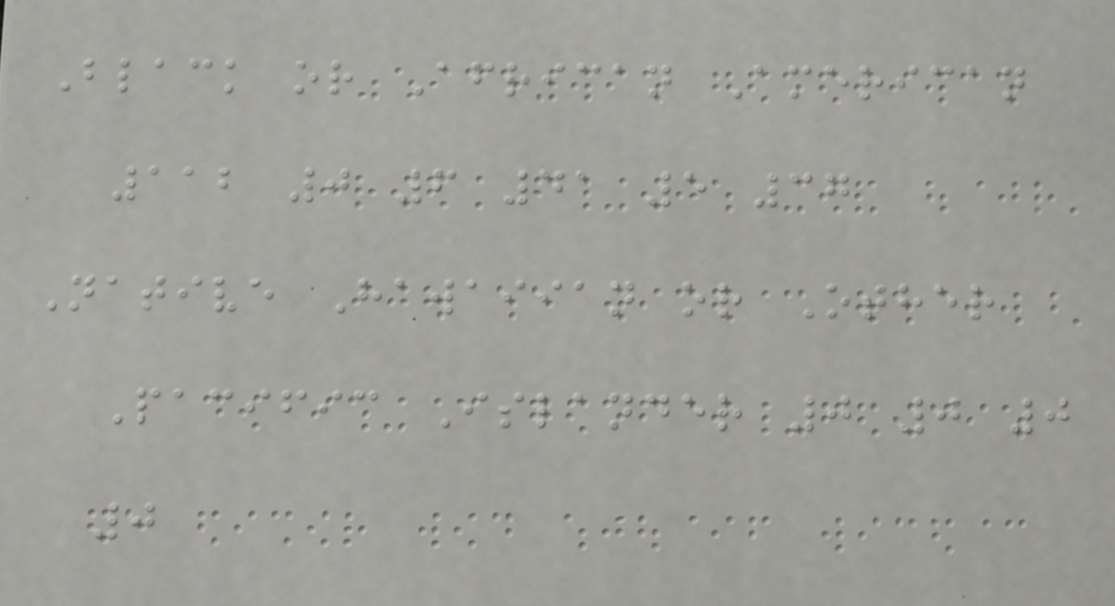Black or African American
112 0 6 41 5 37
Native Hawaiian or Other
Pacific Islander 0 0 0
0
